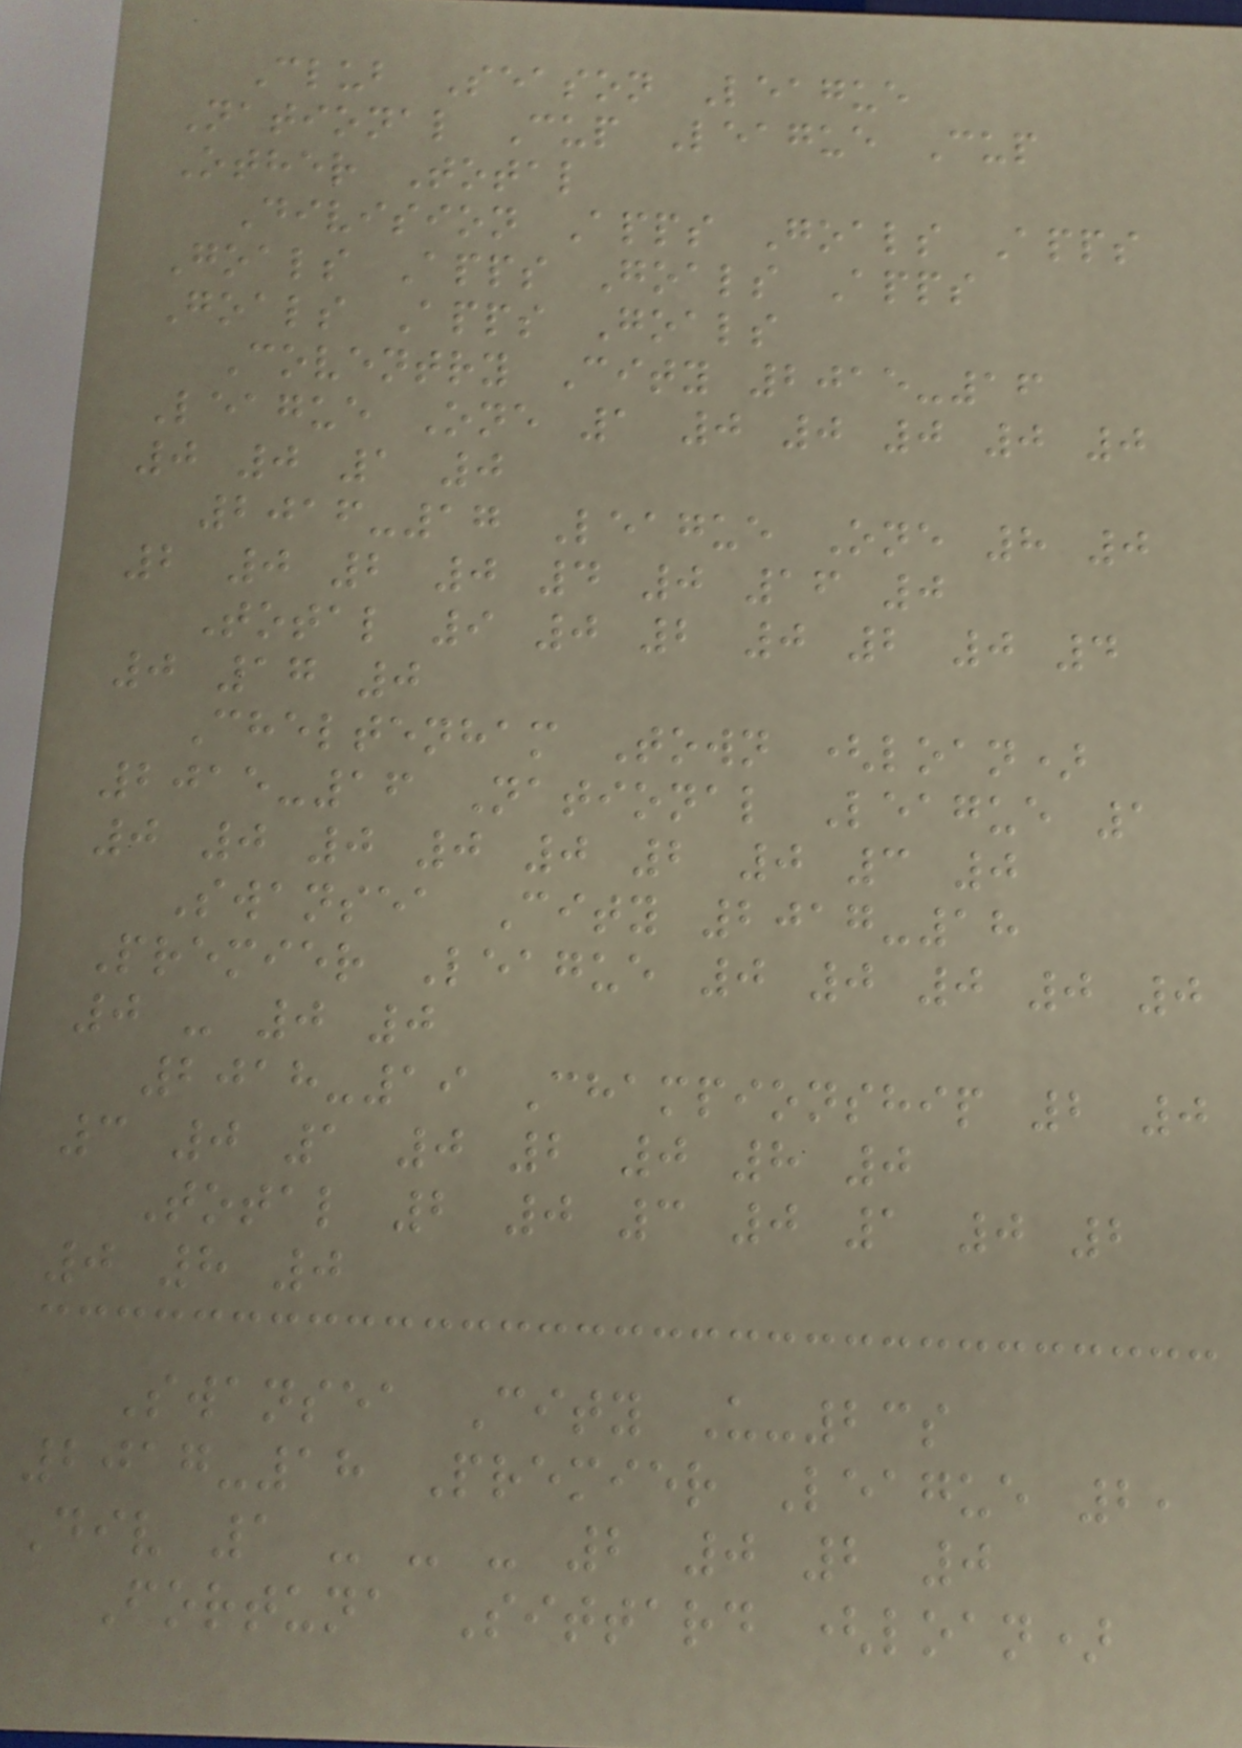Club Season League
National Cup League Cup
Other Total
Division Apps Goals Apps
Goals Apps Goals Apps
Goals Apps Goals
Coventry City 2015-16
League One 1 0 0 0 0 0
0 0 1 0
2016-17 League One 8 0
2 0 2 0 4 0 16 0
Total 9 0 2 0 2 0 4
0 17 0
Cheltenham Town (loan)
2015-16 National League 1
0 0 0 0 0 2 0 3 0
Swansea City 2017-18
Premier League 0 0 0 0 0
0 - 0 0
2018-19 Championship 2 0
3 0 1 0 2 0 8 0
Total 2 0 3 0 1 0 2
0 8 0
Swansea City U-23s
2017-18 Premier League 2,
Div 1 - - - 2 0 2 0
Fortuna Sittard (loan)
